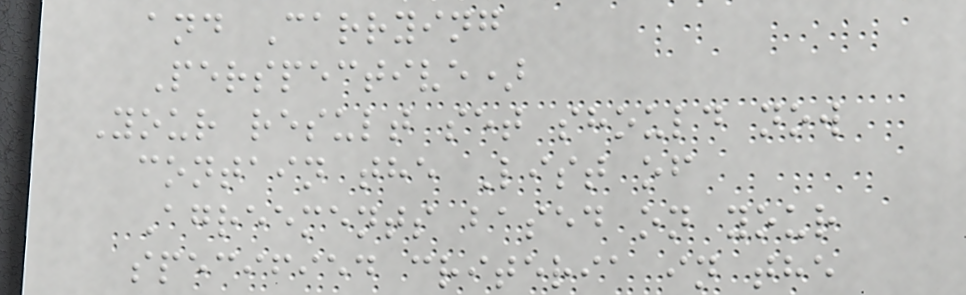and Carrying
Perspective)
Your result set should now
contain the List of
Agreements based on your
specified criteria in the
